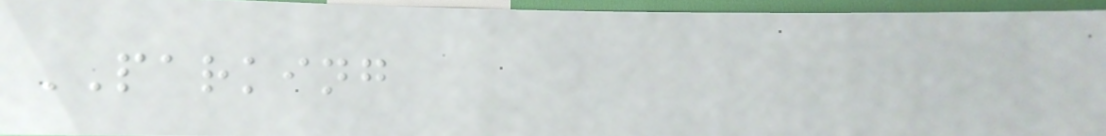PARKING
